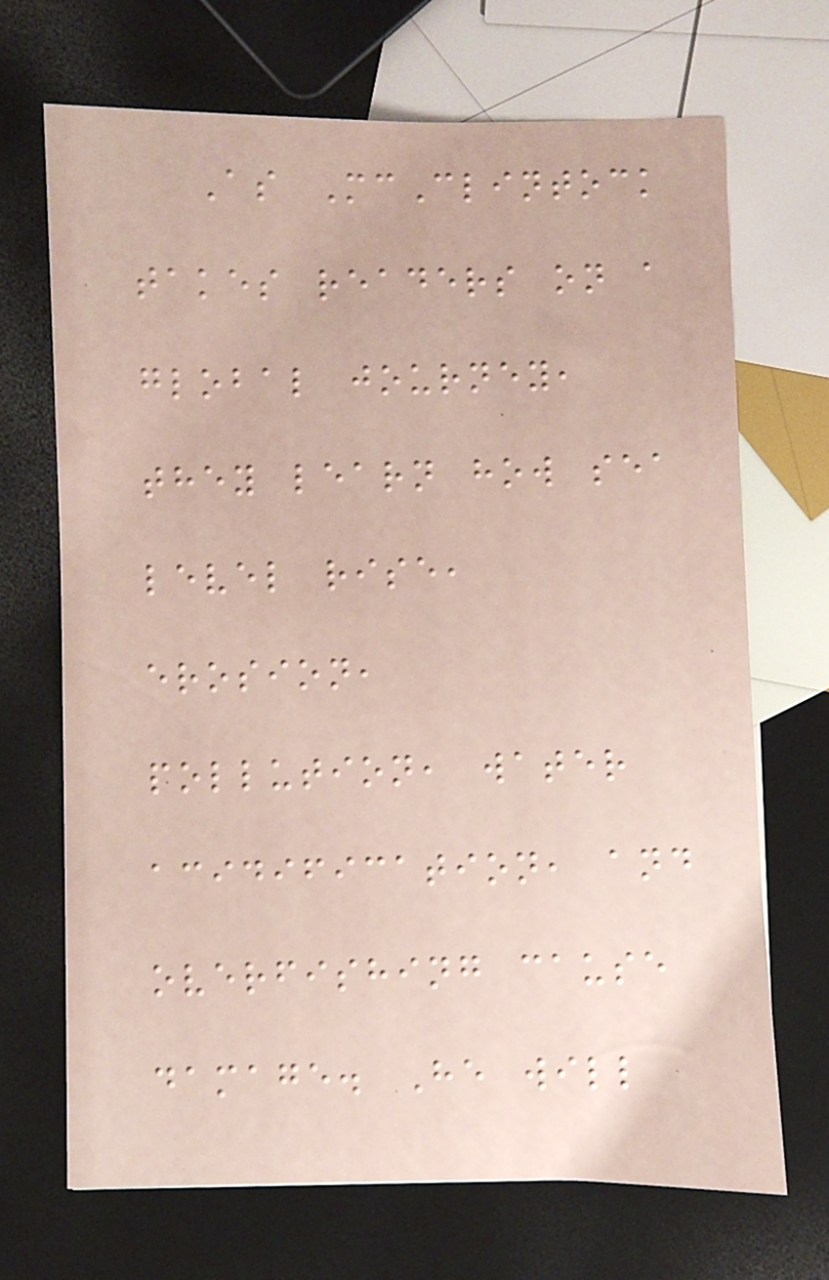As McClintock
takes readers on a
global journey,
they learn how sea
level rise,
erosion,
pollution, water
acidification, and
overfishing cause
damage. He will
